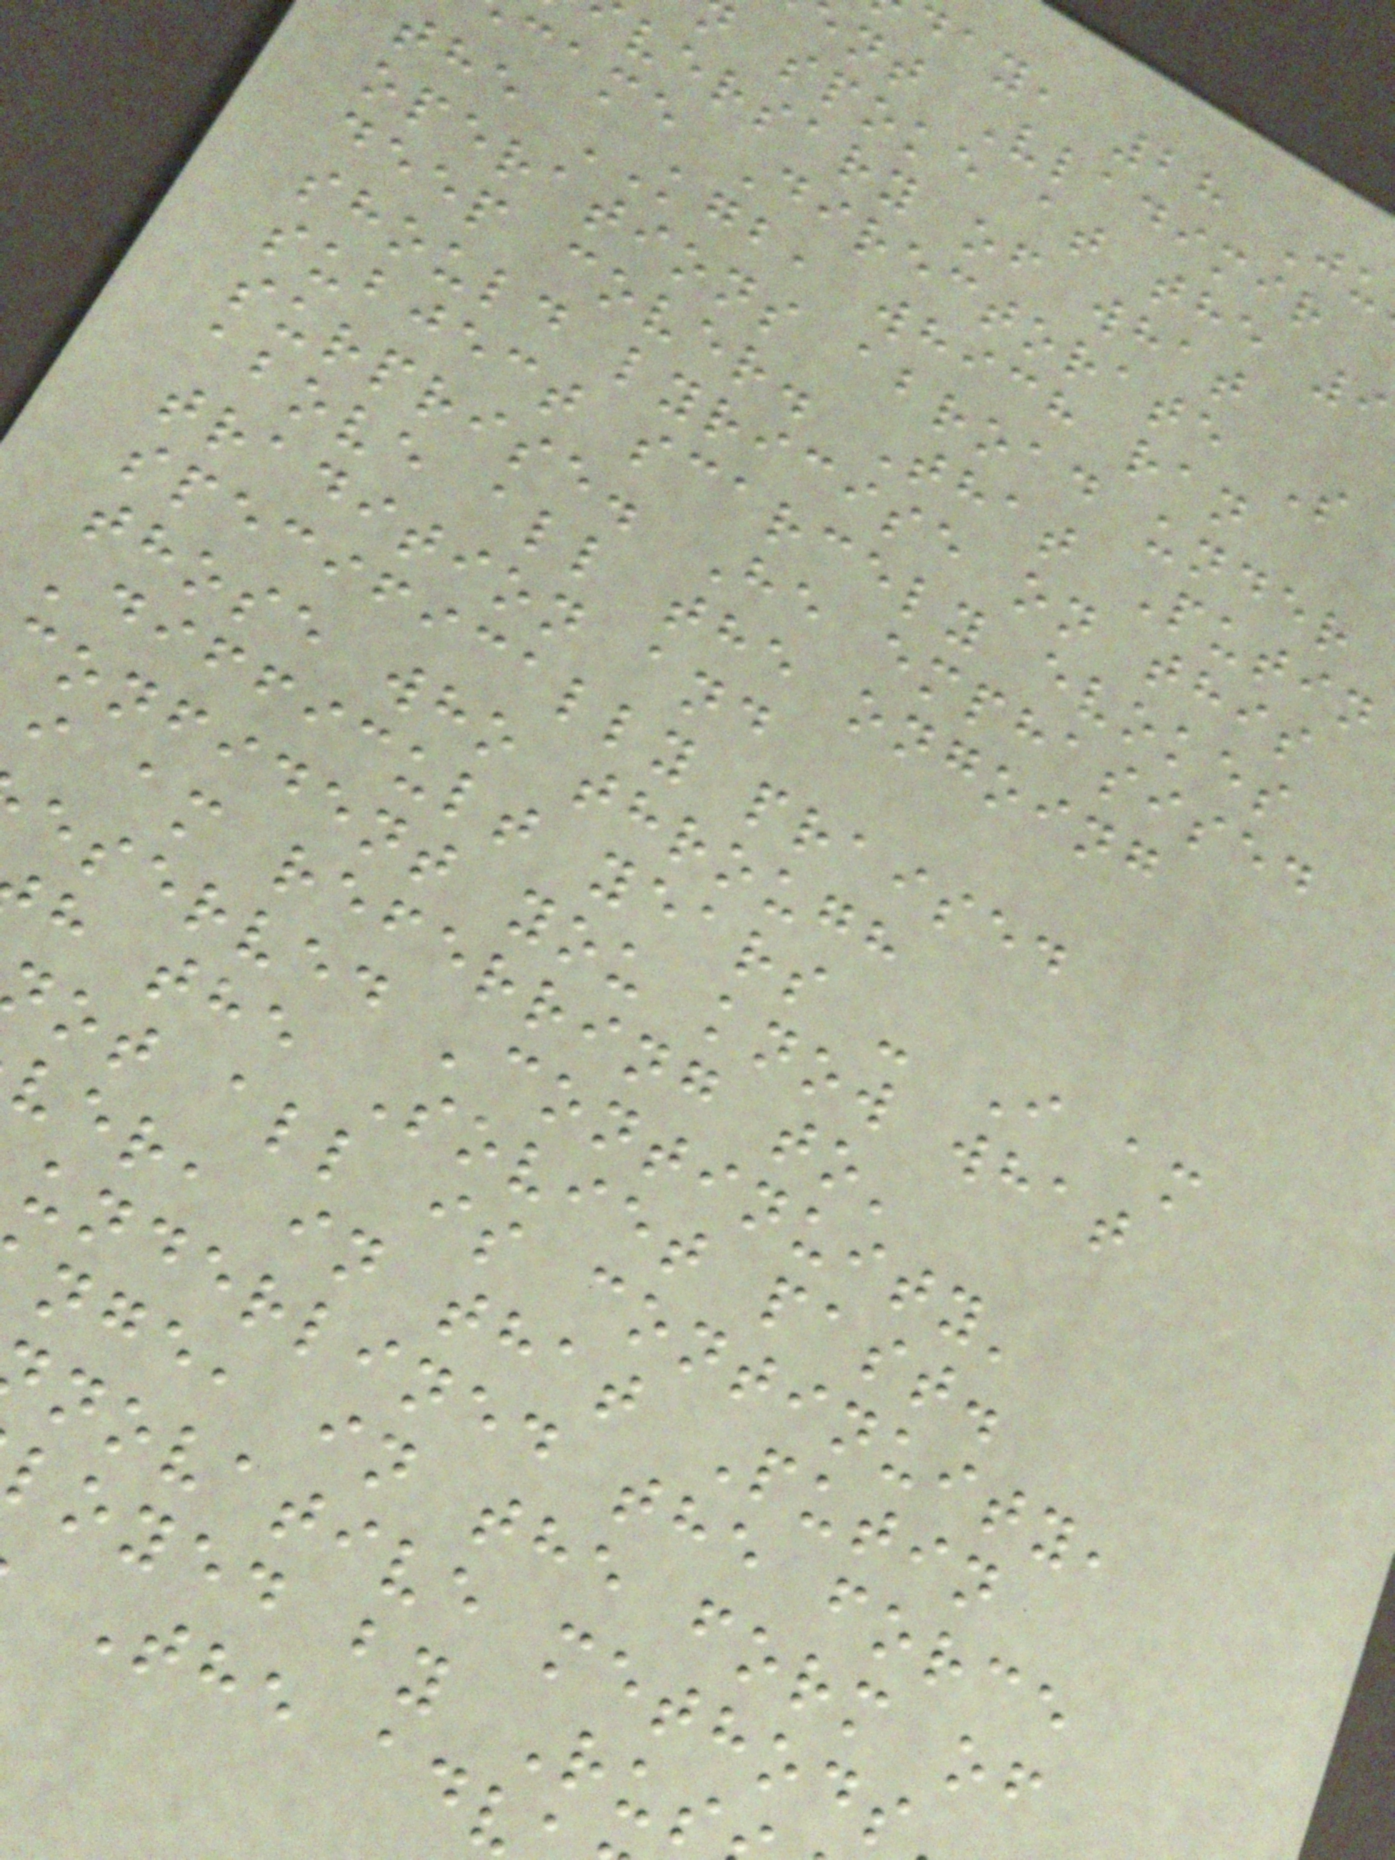day, 28 Ju
nt Vladimir
spoke at the 9
versary of what
came Directorate S
the KGB, which ran
operations abroad under
deep cover. That Putin
should lyricise on this
subject scarcely evokes
surprise. He emphasised
above all the ongoing
tradition and
specifically praised
those who through
'difficult years - I am
confident you know what
i am referring to'
eserved 'continuity'
h the Soviet past.
ot all is continuity,
ver, in that Putin
underlined the force
nge, in the form of
novative methods
loyed by Rus
The adv
